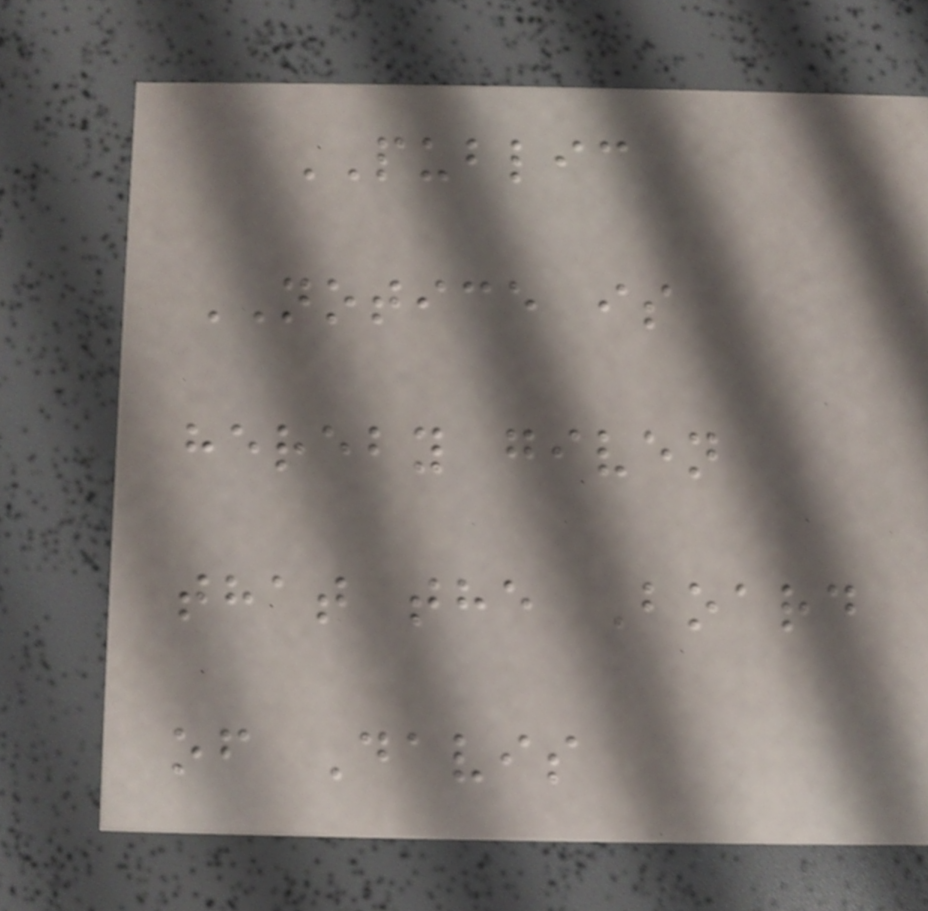PUBLIC
NOTICE is
hereby given
that the Board
of Davis
